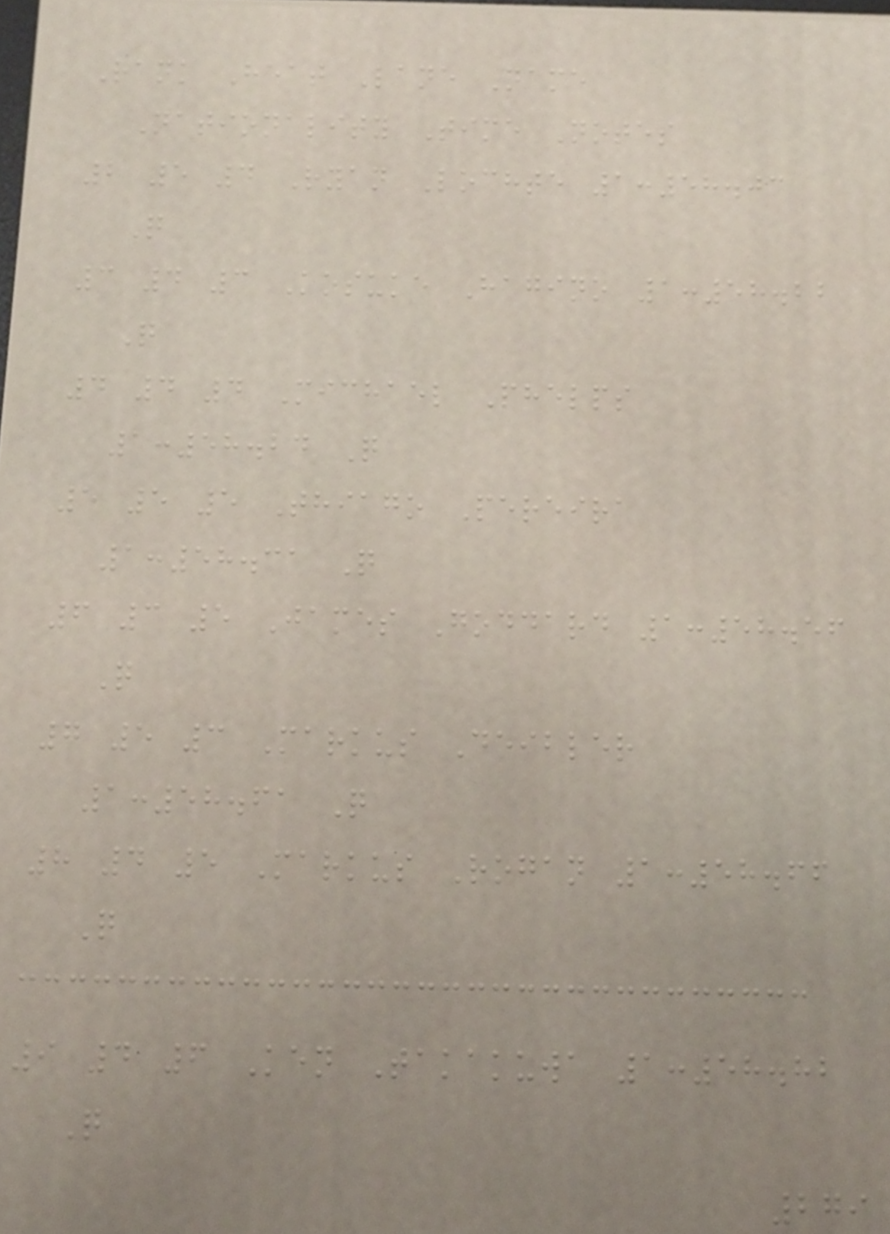Rank Heat Lane Name
Nationality Time Notes
2 5 4 Ryan Lochte 1:58.03
Q
3 4 3 Kosuke Hagino 1:58.22
Q
4 4 4 Michael Phelps
1:58.24 Q
5 5 5 Thiago Pereira
1:58.31 Q
6 3 5 James Goddard 1:58.56
Q
7 5 3 Markus Deibler
1:58.61 Q
8 4 5 Markus Rogan 1:58.66
Q
9 4 6 Ken Takakuwa 1:58.82
Q
279
